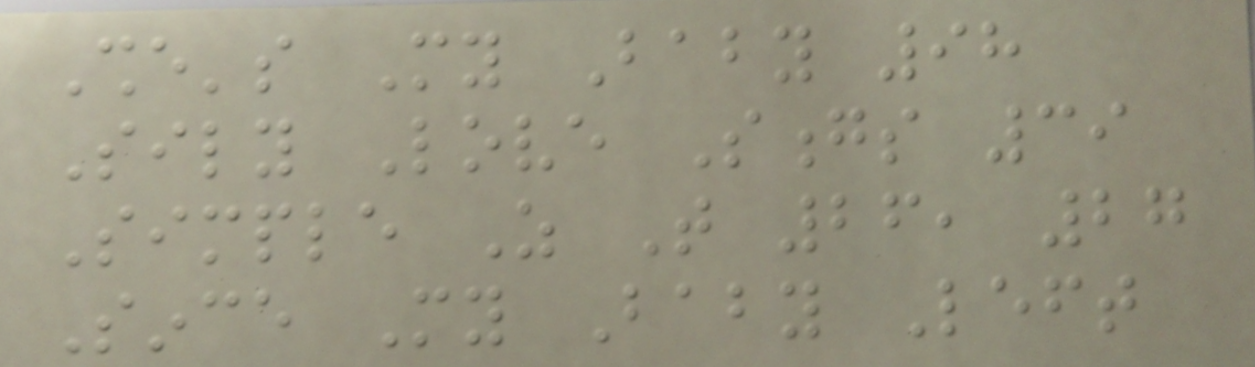She's My Baby 98
Sily Love Songs 39
Simple As That 26, 27
Since My Baby Left
